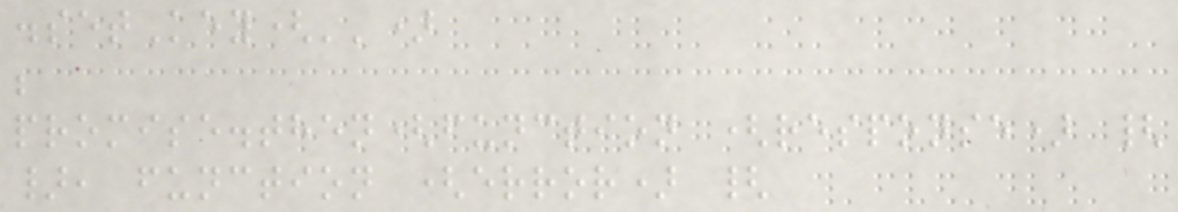.setKey('')
;
promise.then(function (response) {
}, function (error) {
